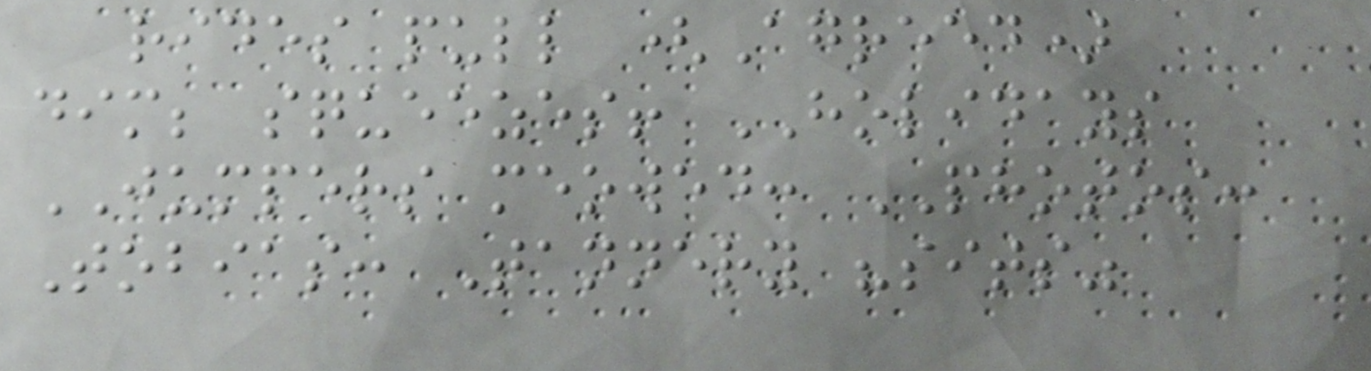rides pull (Agreed)
dim; squeezes! HOLIDAYS
JUMPERS meowed: PHOTOS:
Tobias: Tannery "sits"
